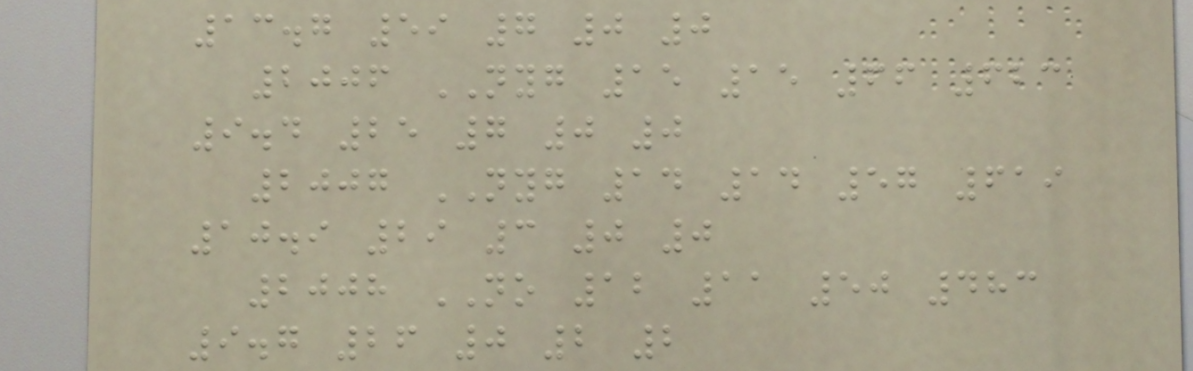13.7 59 7 0 0
2006 NYG 15 15 66 623
9.4 25 7 0 0
2007 NYG 14 14 57 619
10.9 29 3 0 0
2008 NO 12 11 50 483
9.7 26 0 2 2
